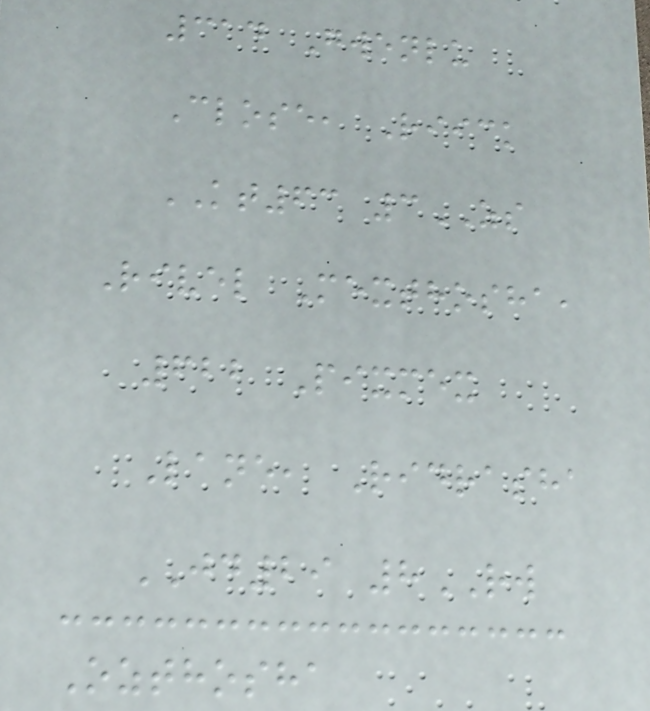314 Gwenlu
Close, Riick
KT63 3ZS
Rivel Mexthosha,
622 Pixmex
Lane, Ridrasha
JD29 8RW
Ozthosha
